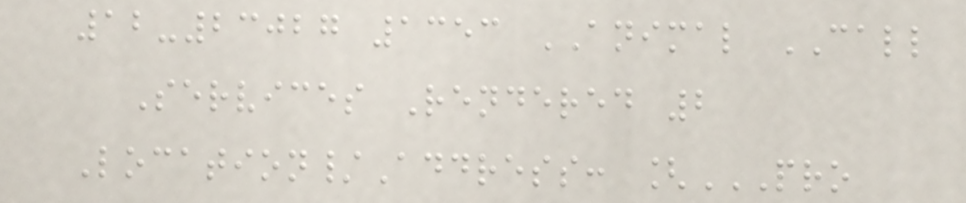12-23027 1353 ANIMAL CALL
Services Rendered 2
Location/Address: [PRO
